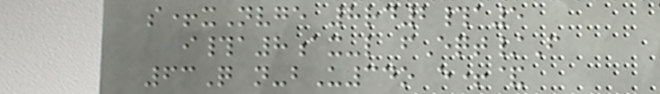s+xNvge 8rd2#a5
i#a8ax-l fEqt/F
63Q n-bU34o e+&
